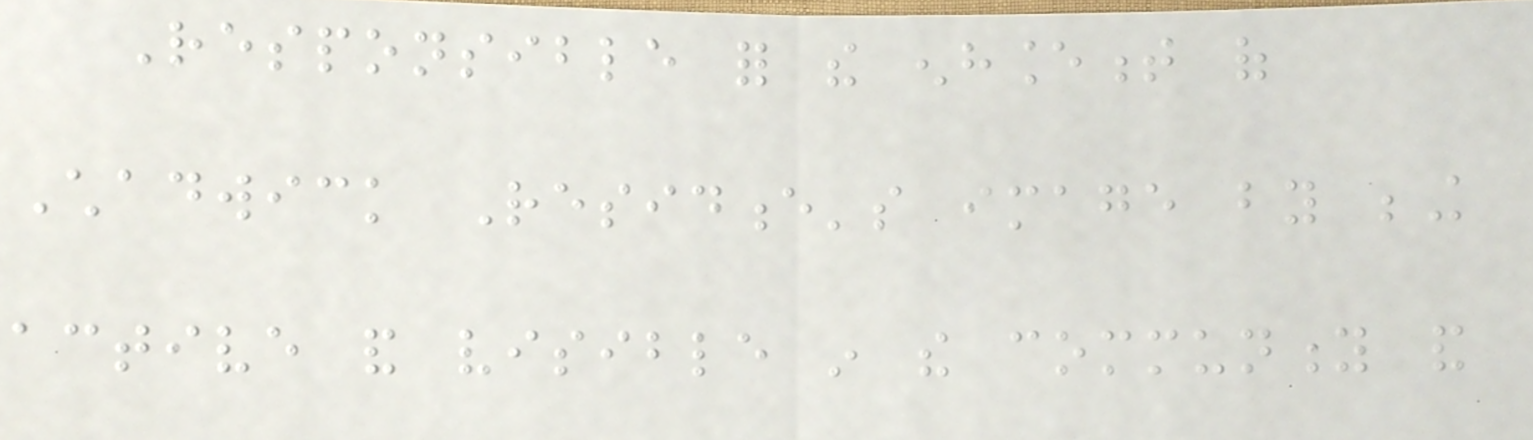Responsible for the enhancement of
Chadwick Residence's image by being
active and visible in the community and
